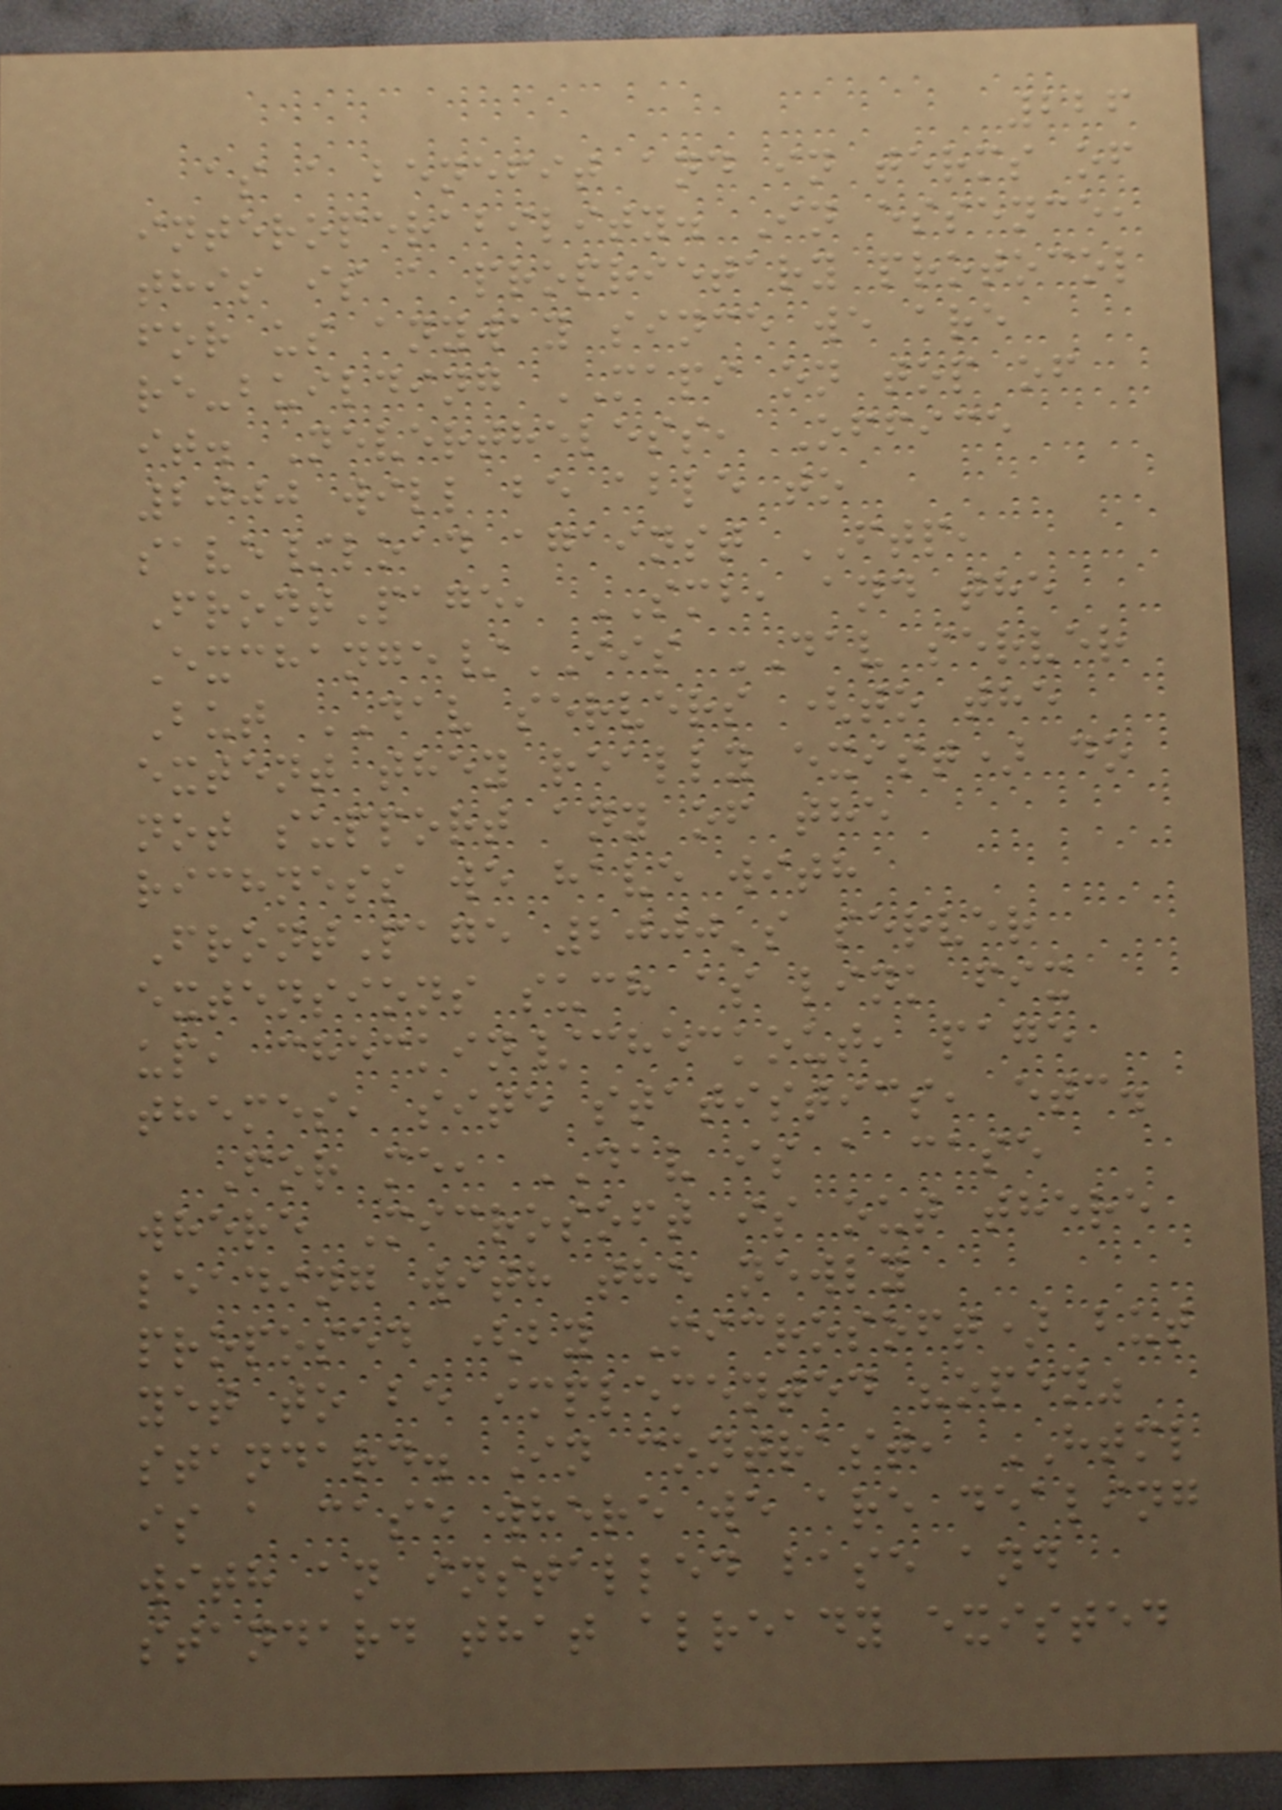226
as a benefit and in terms of
interoperability. In essence,
this is a proprietary protocol
for us anyway since we are
re-building MAPI on top of
it. Nevertheless, Office
2000 will be able to
save/load against FTP,
FrontPage, SMB, and the
Exchange/IIS DAV server
But DAV servers (to the
extent they really exist) do
not support any of the
richness we have with
FrontPage 2000's server
extensions such as link fix
up, checkin/checkout, page
themes, site statistics, etc.
For me, DAV is a case
where Microsoft is out there
leading with the newly
proposed (by Microsoft) but
yet to be implemented "open"
standard. In contrast, HTML
is a case where we are dealing
with an installed base and
standard that already existed
